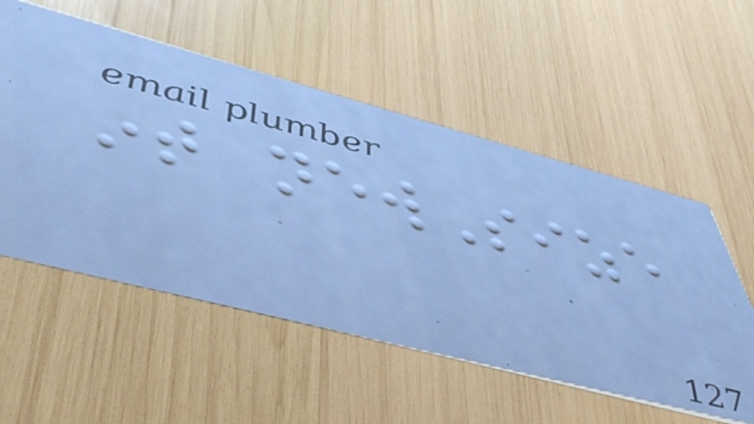int newSize
